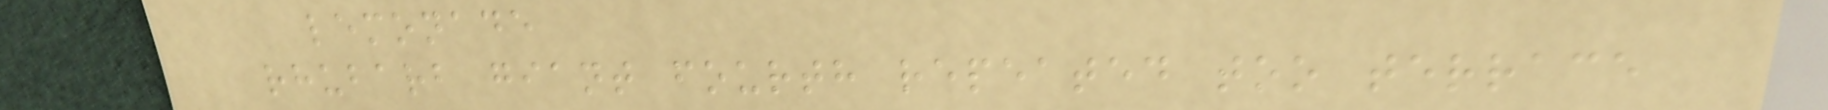lemonade
rhubarb giant fourth repeated too terrace
